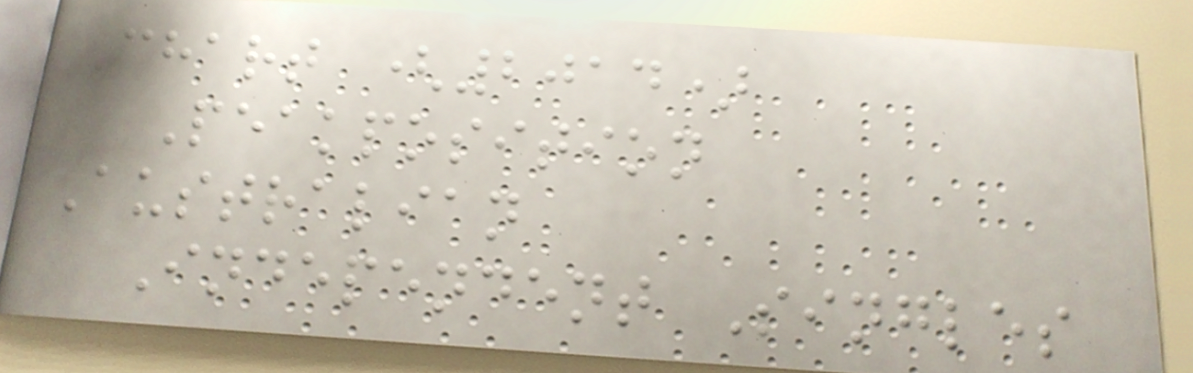Chart (2014)
Peakposition
Australian
Independent Singles
